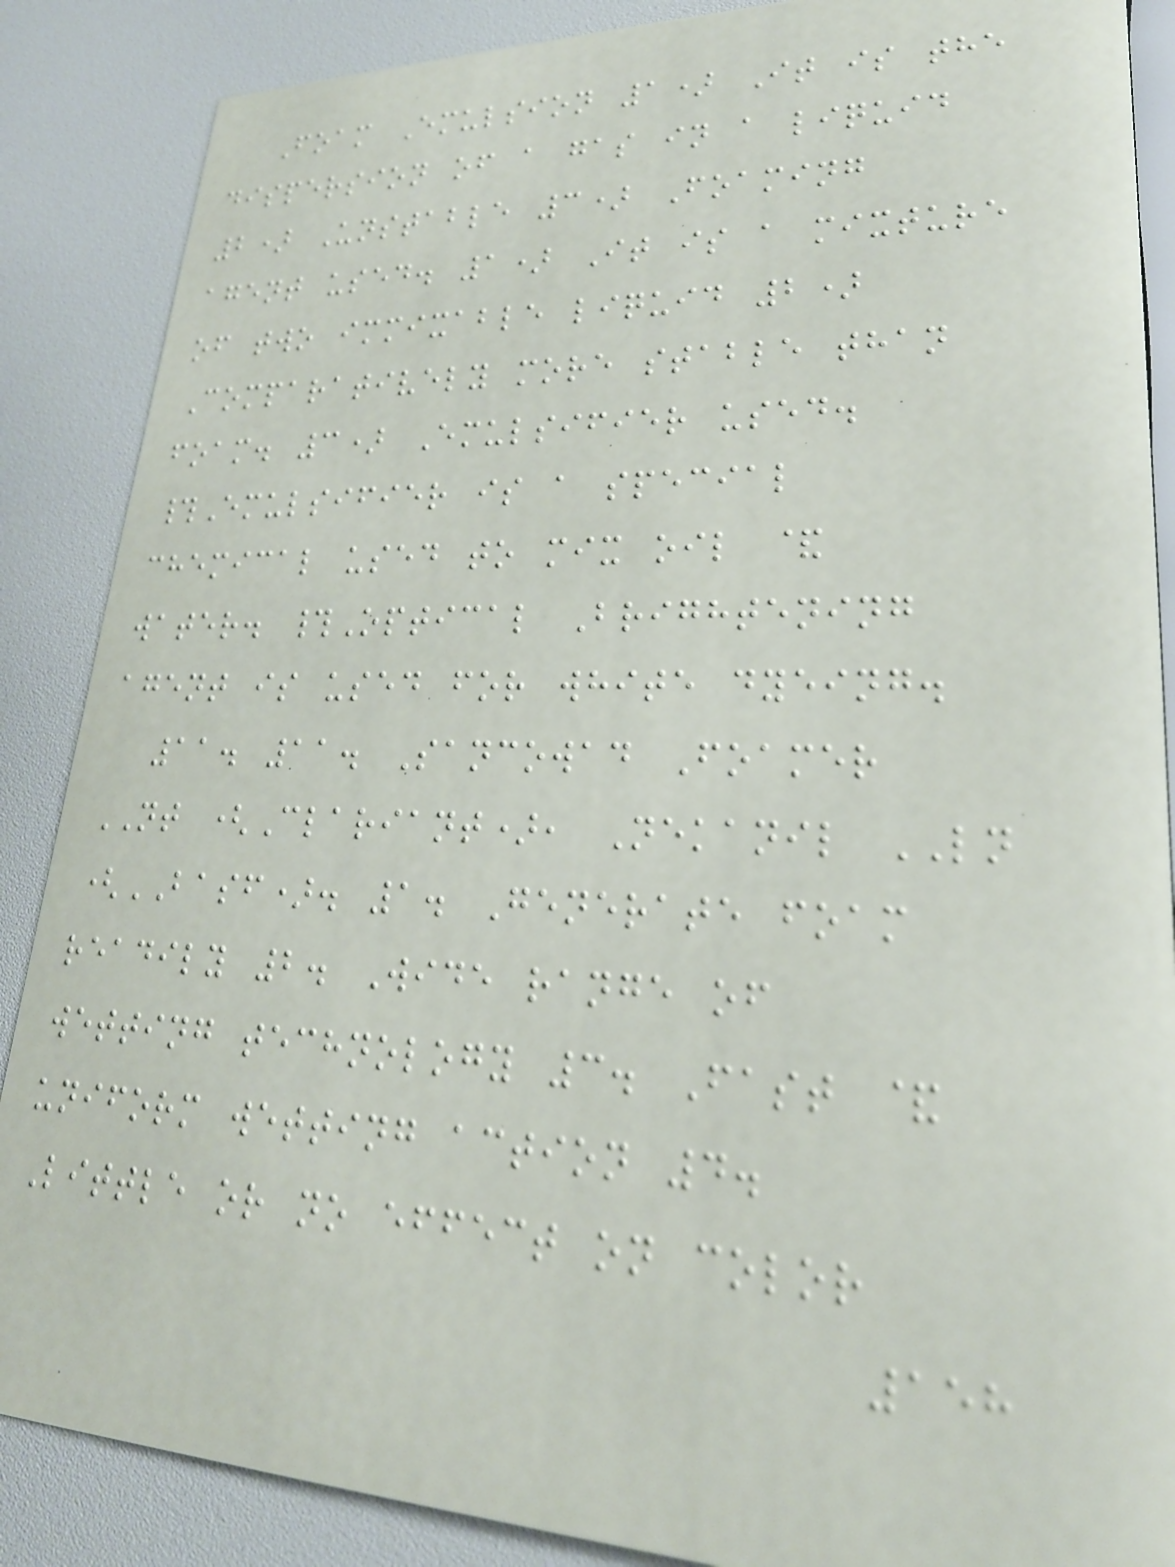Foam Emulsion 1) It is the
dispersion of a gas in a liquid
2) Unstable 3) Foaming
agent used. 1) It is a mixture
of two immixable liquid 2)
Comparatively more stable than
foam. 3) Emulsifier used.
#Emulsifier is a special
chemical used to mix oil &
water. #Optical Brightening
agent is used for white dyeing.
11. 11. Sancowad Foamer
NT (Clariant), Nekanil LN
(BASF). 1. Generate foam
readily 2. Wide range of
wetting technology 3. Fast &
uniform wetting action 4.
Little or no effect on color
158
